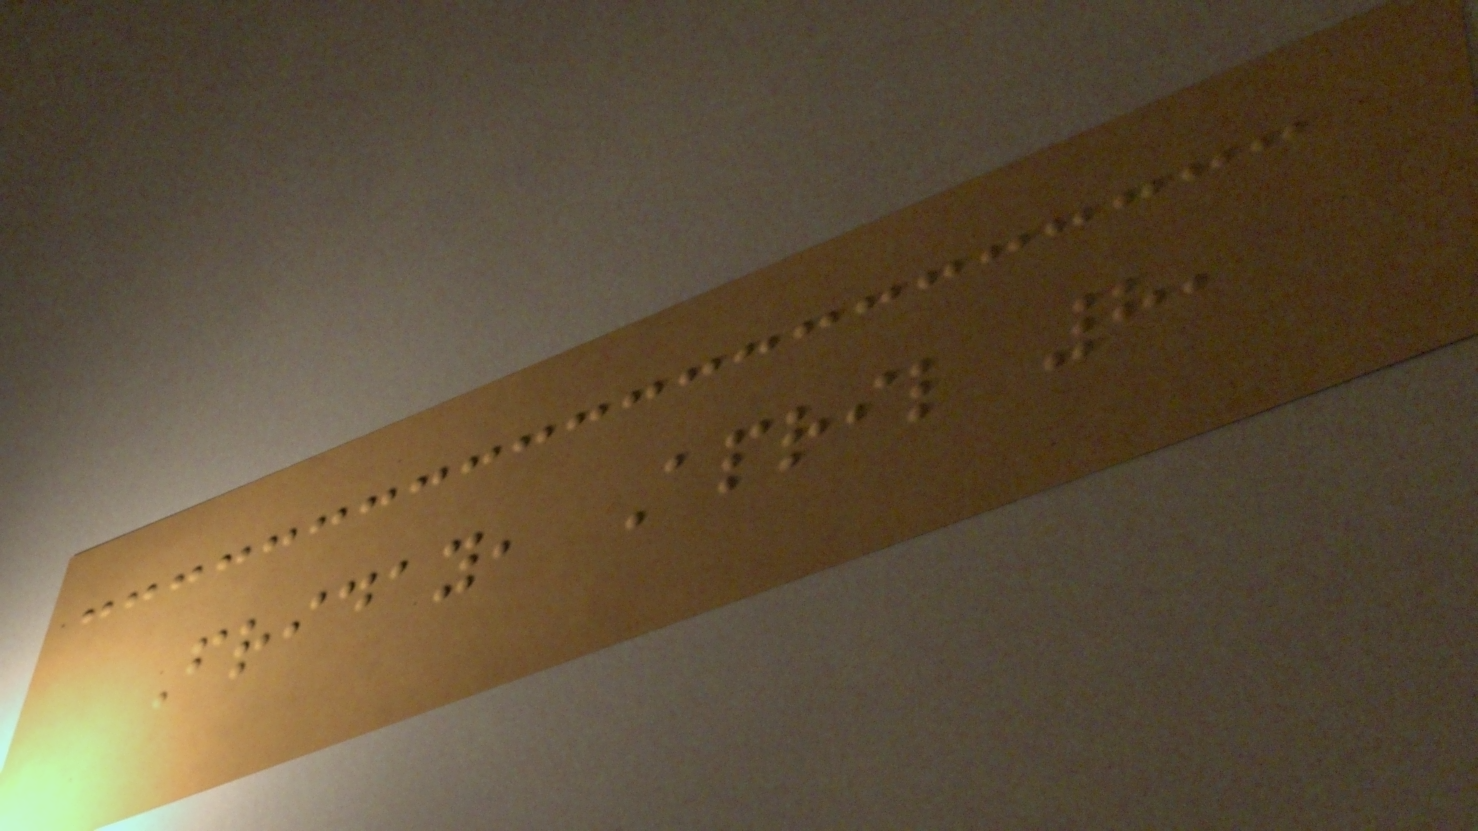Friday, April 8,
